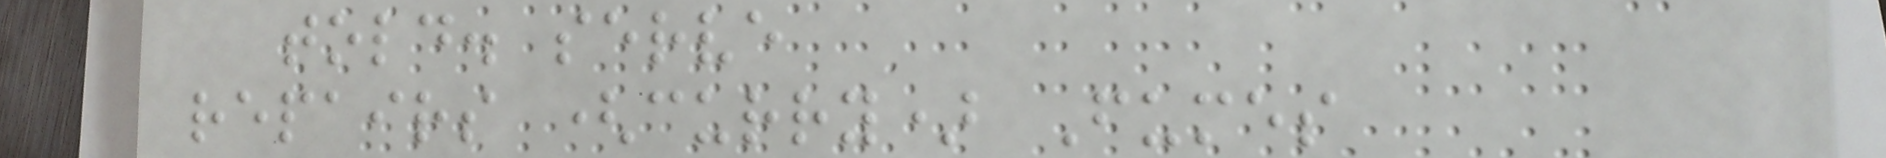told. serve
repairs (curry) Fumes
